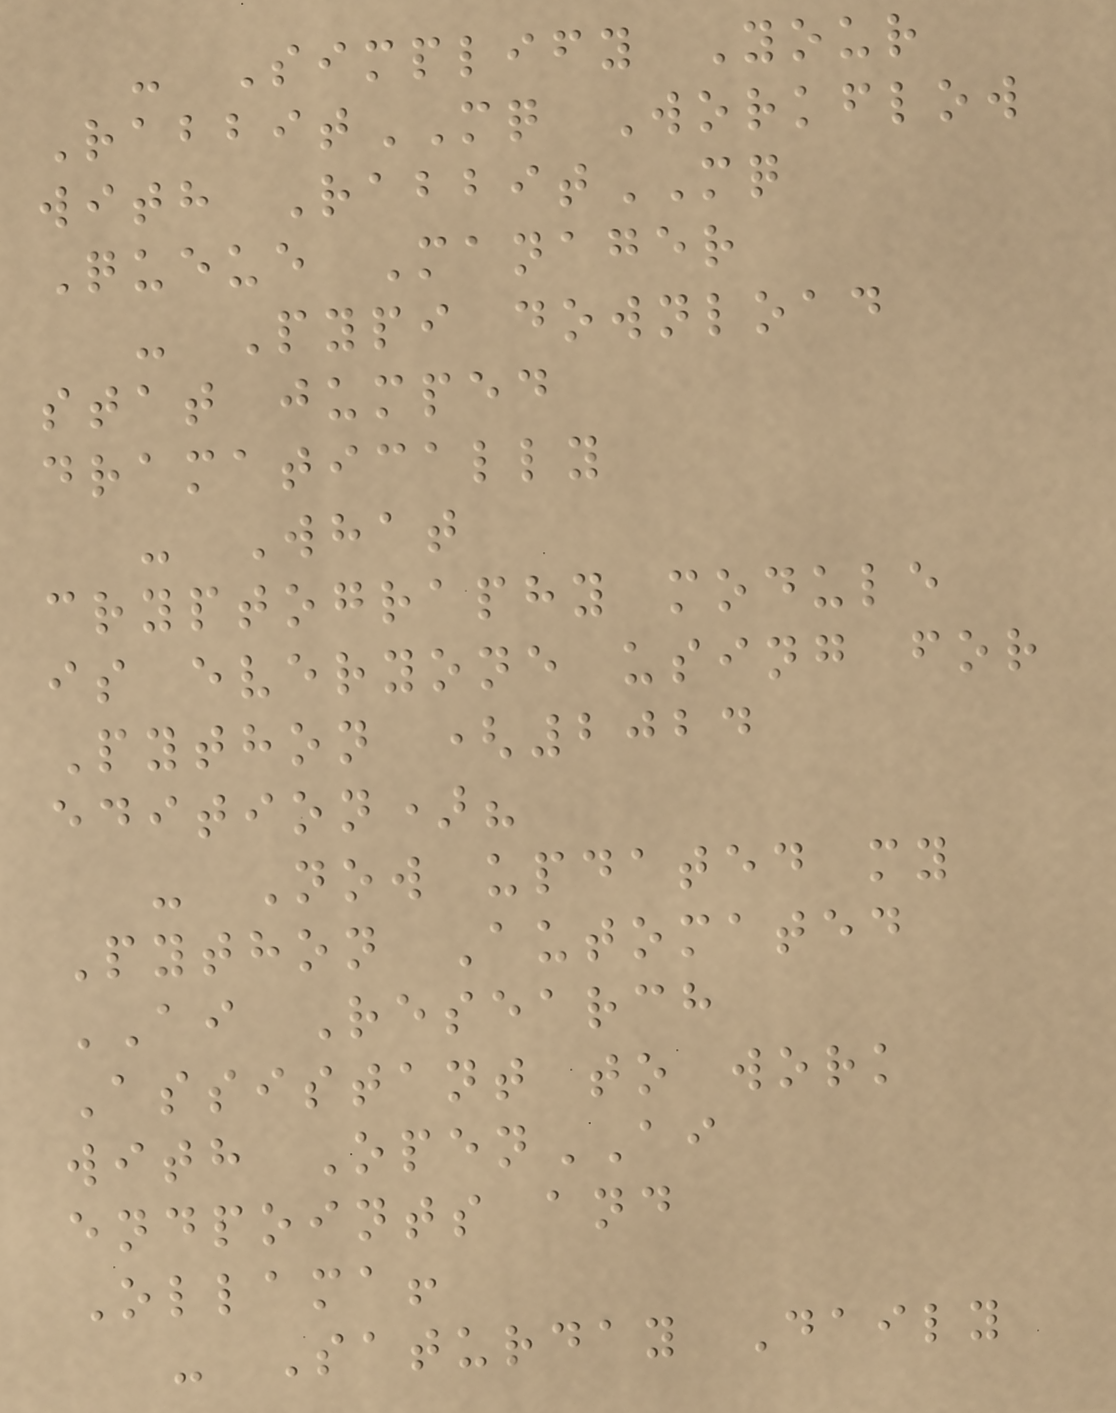- Simplify Your
RabbitMQ Workflow
with RabbitMQ
Queue Manager
- Pypi download
stat jumped
dramatically
- What
cryptography module
is everyone using for
Python (2024
edition)?
- Now updated my
Python Automated
AI Research
Assistant to work
with OpenAI
endpoints and
Ollama!
- Saturday Daily
